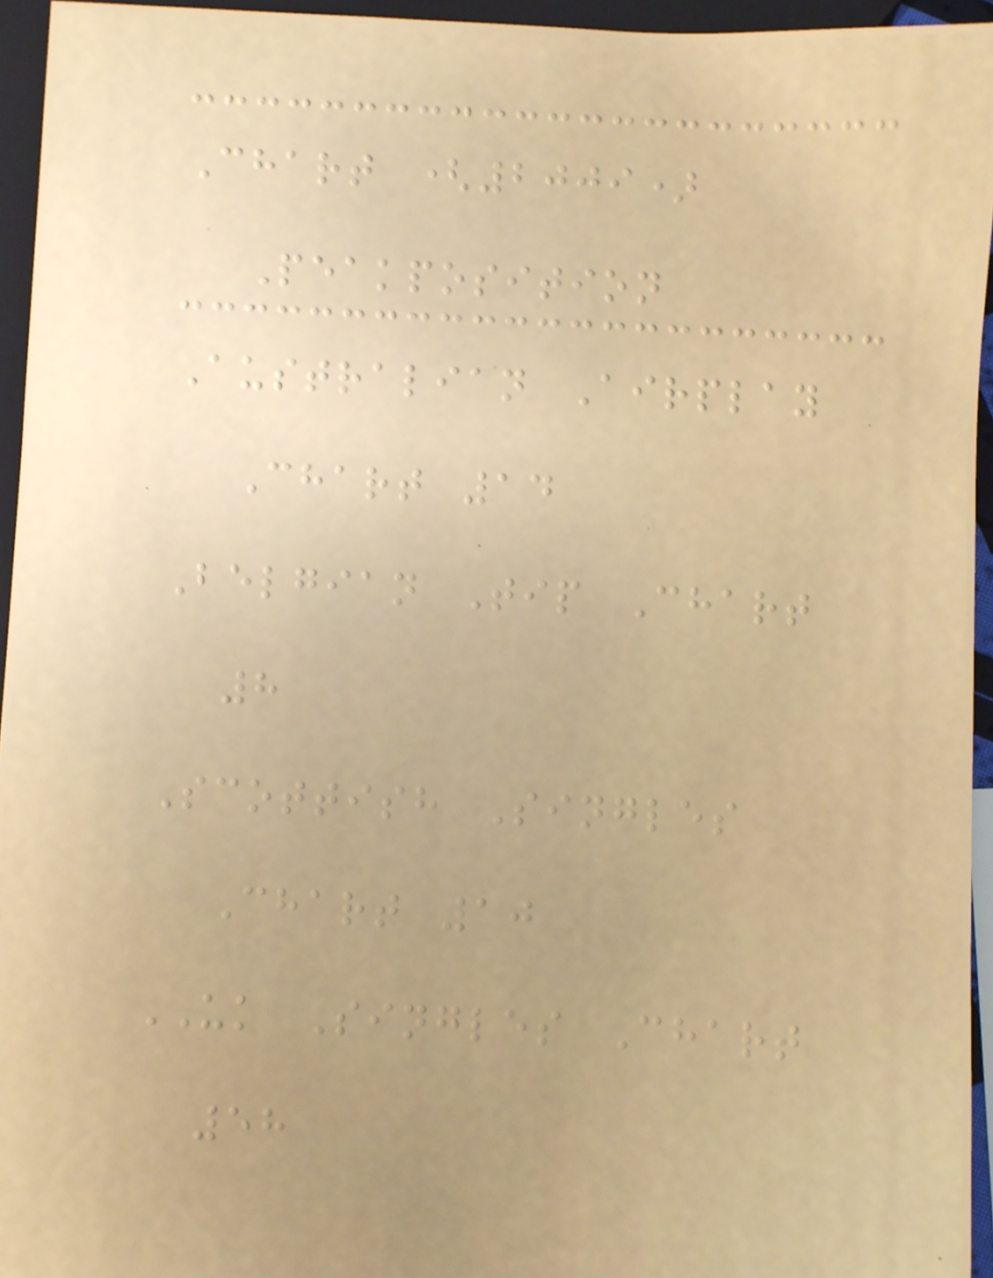Chart (2009)
Peakposition
Australian Airplay
Chart 14
Belgian Tip Chart
8
Scottish Singles
Chart 10
UK Singles Chart
58
